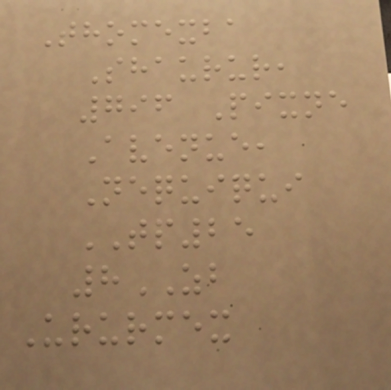Thomexba
Shaurur,
796 Pixne
Avenue,
Nequiqui
TP25
8ZB
Ururmex
